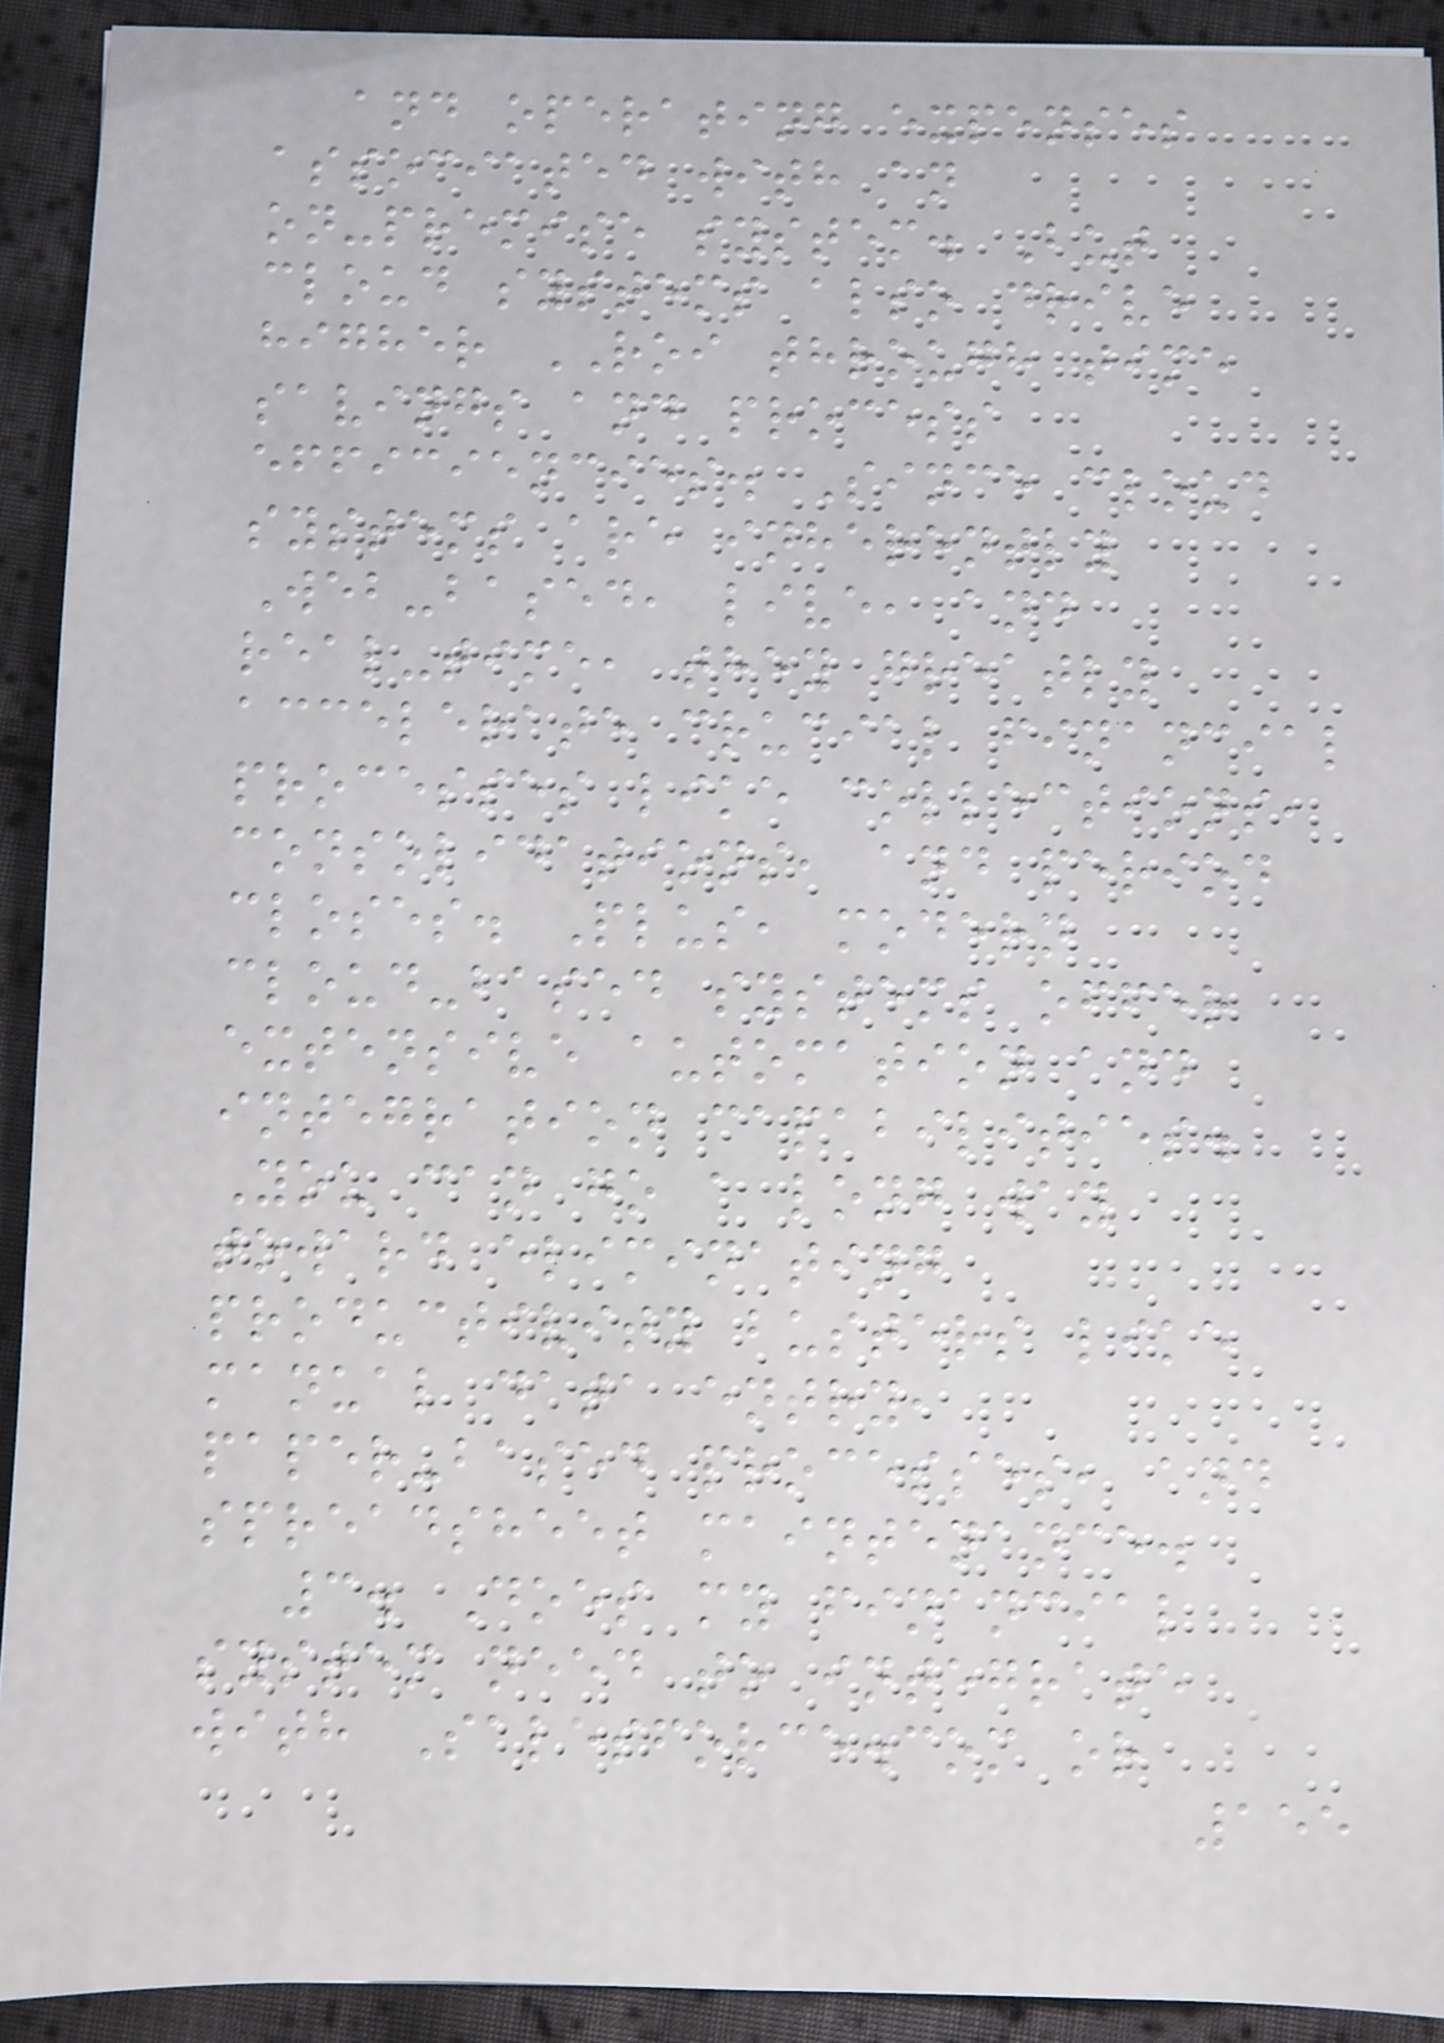and operating expenses
associated with an
on-premise system. But
cloud systems also drive
higher ROI through time
savings and process
efficiencies. Since cloud
systems are inherently
Web-based, live, and
real-time, they greatly
accelerate crucial financial
processes like collections,
consolidations, and period
closes. Plus, modern
cloud-based systems offer
extensive automation and
integration capabilities.
You can go a long way
toward eliminating
productivity busters like
manual data entry,
paper-based processes, and
spreadsheet maintenance.
3. Does my financial
system need to integrate
with Salesforce.com or
155
